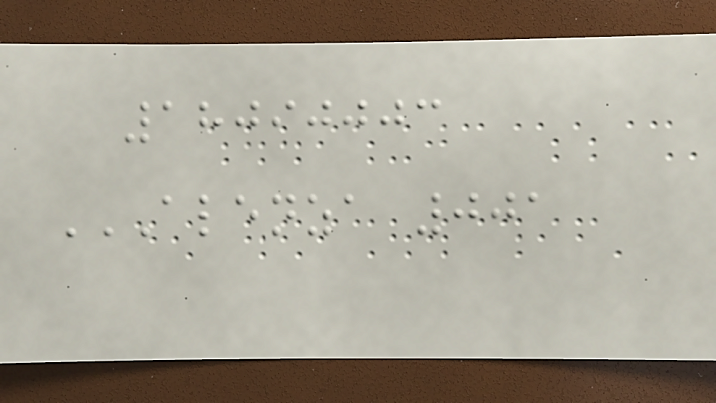18090003
ALENZA 001
